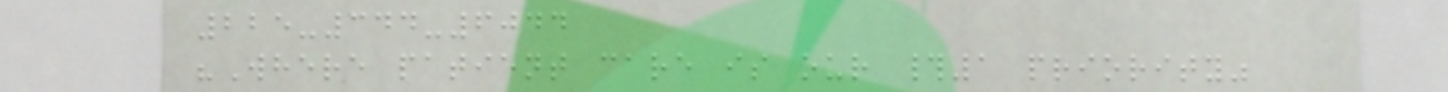225-344-6044
"Where patient care is our #1 priority"
